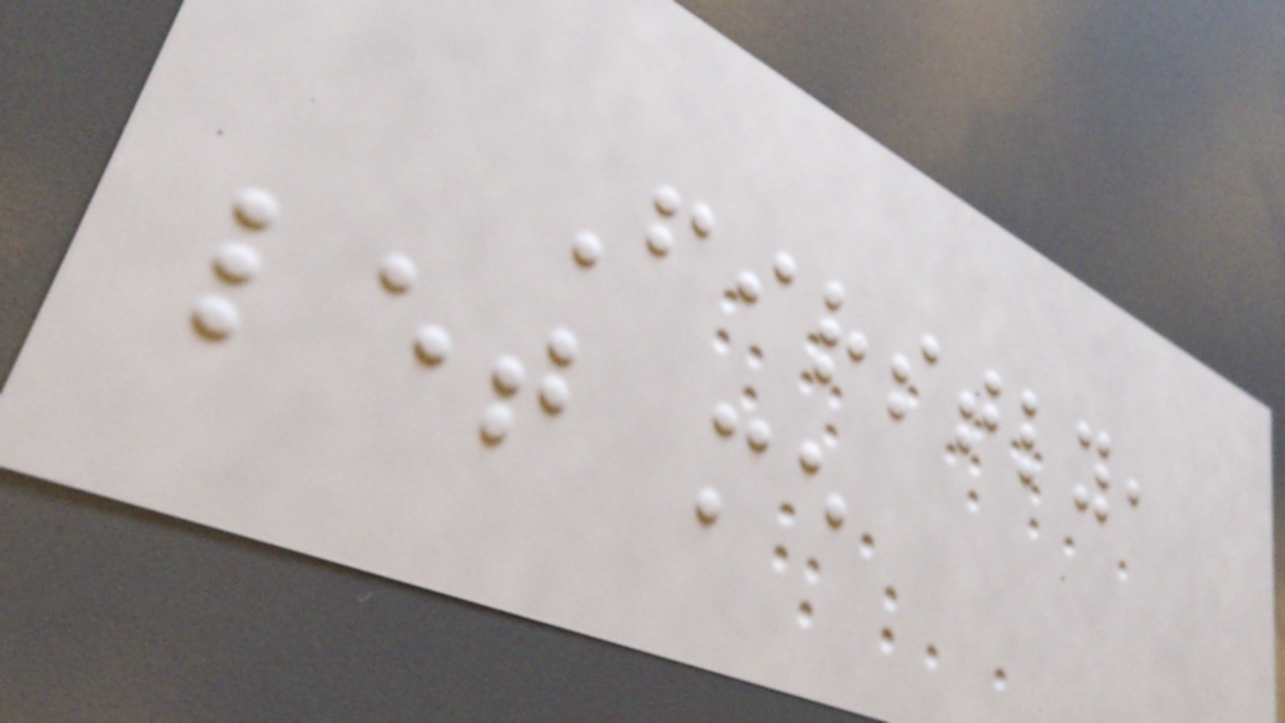Firstly,
let me
